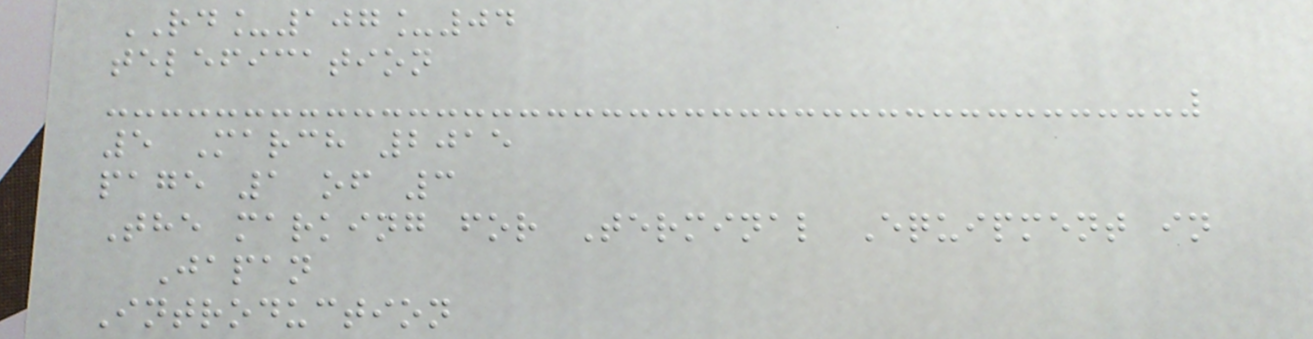RD_107_04
telefication
5 March 2015
page 1 of 3
The marking for Terminal Equipment in
Japan
Introduction
